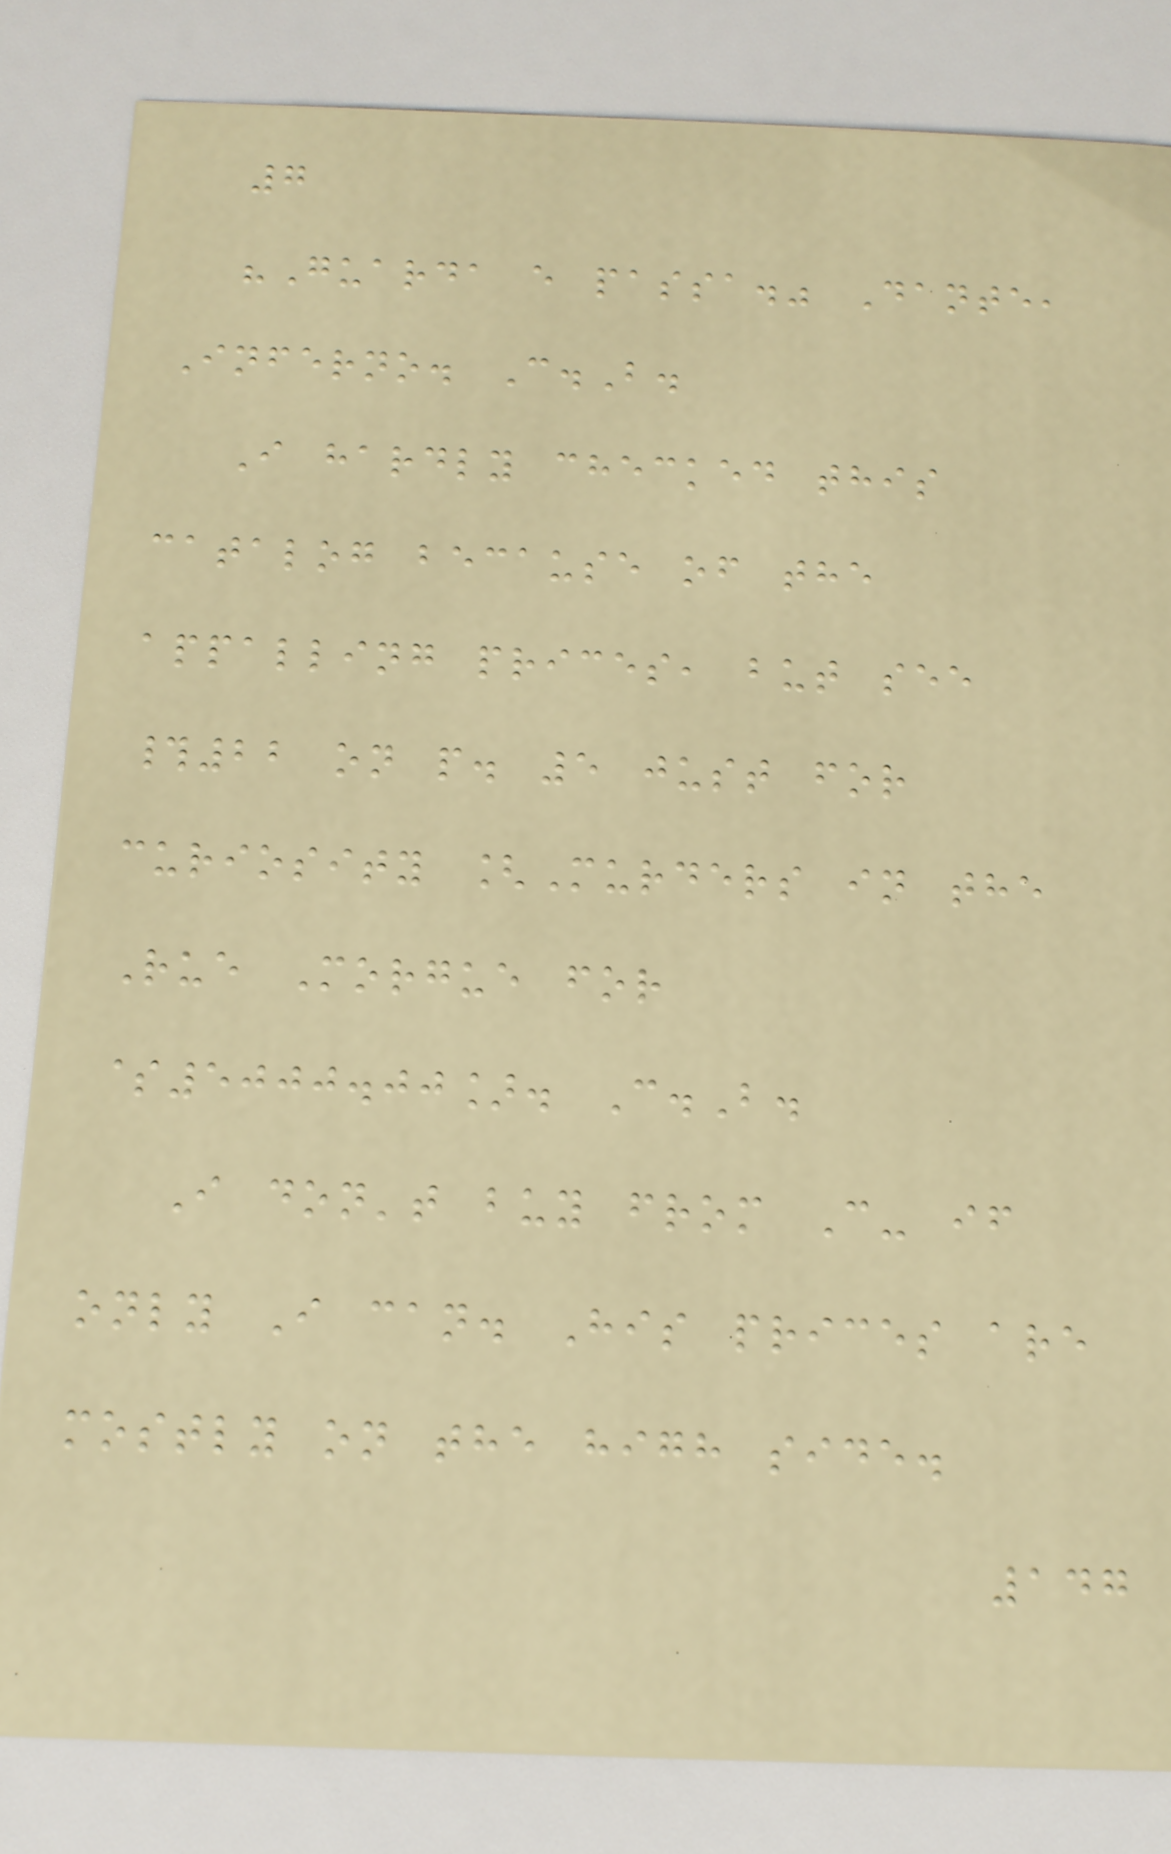7
"Guarda e passa." Dante,
Inferno. C.B.
I hardly checked this
catalog because of the
appalling prices, but see
#22 on p. 5 just for
curiosity [Murders in the
Rue Morgue for
$5000.00]. C.B.
I don't buy from C- if
only I can. His prices are
mostly on the high side.
147
